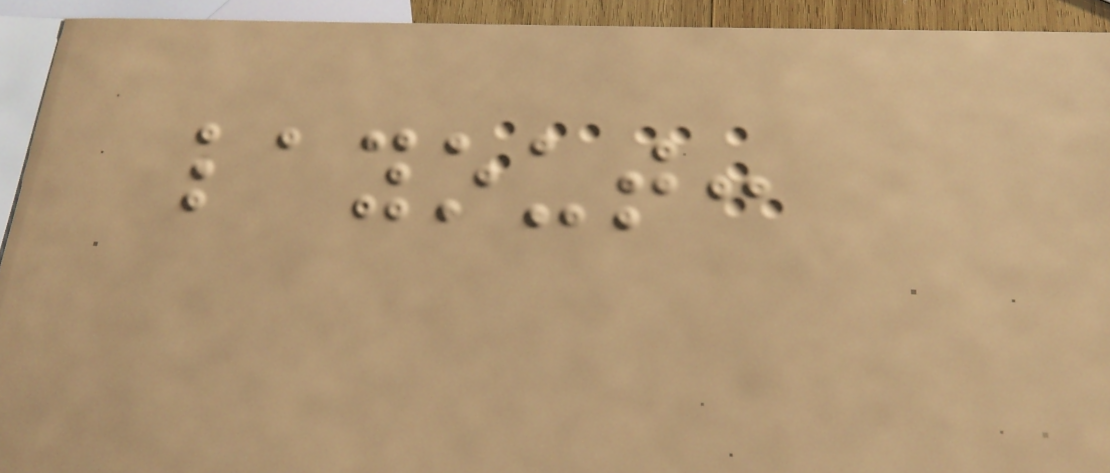layout:
